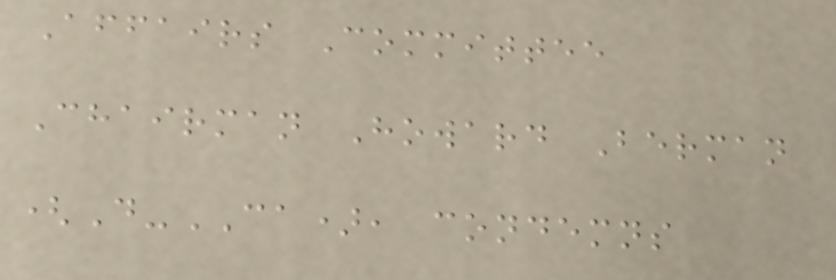Affairs Committee
Chairman Howard Berman
(D-CA), condemns
